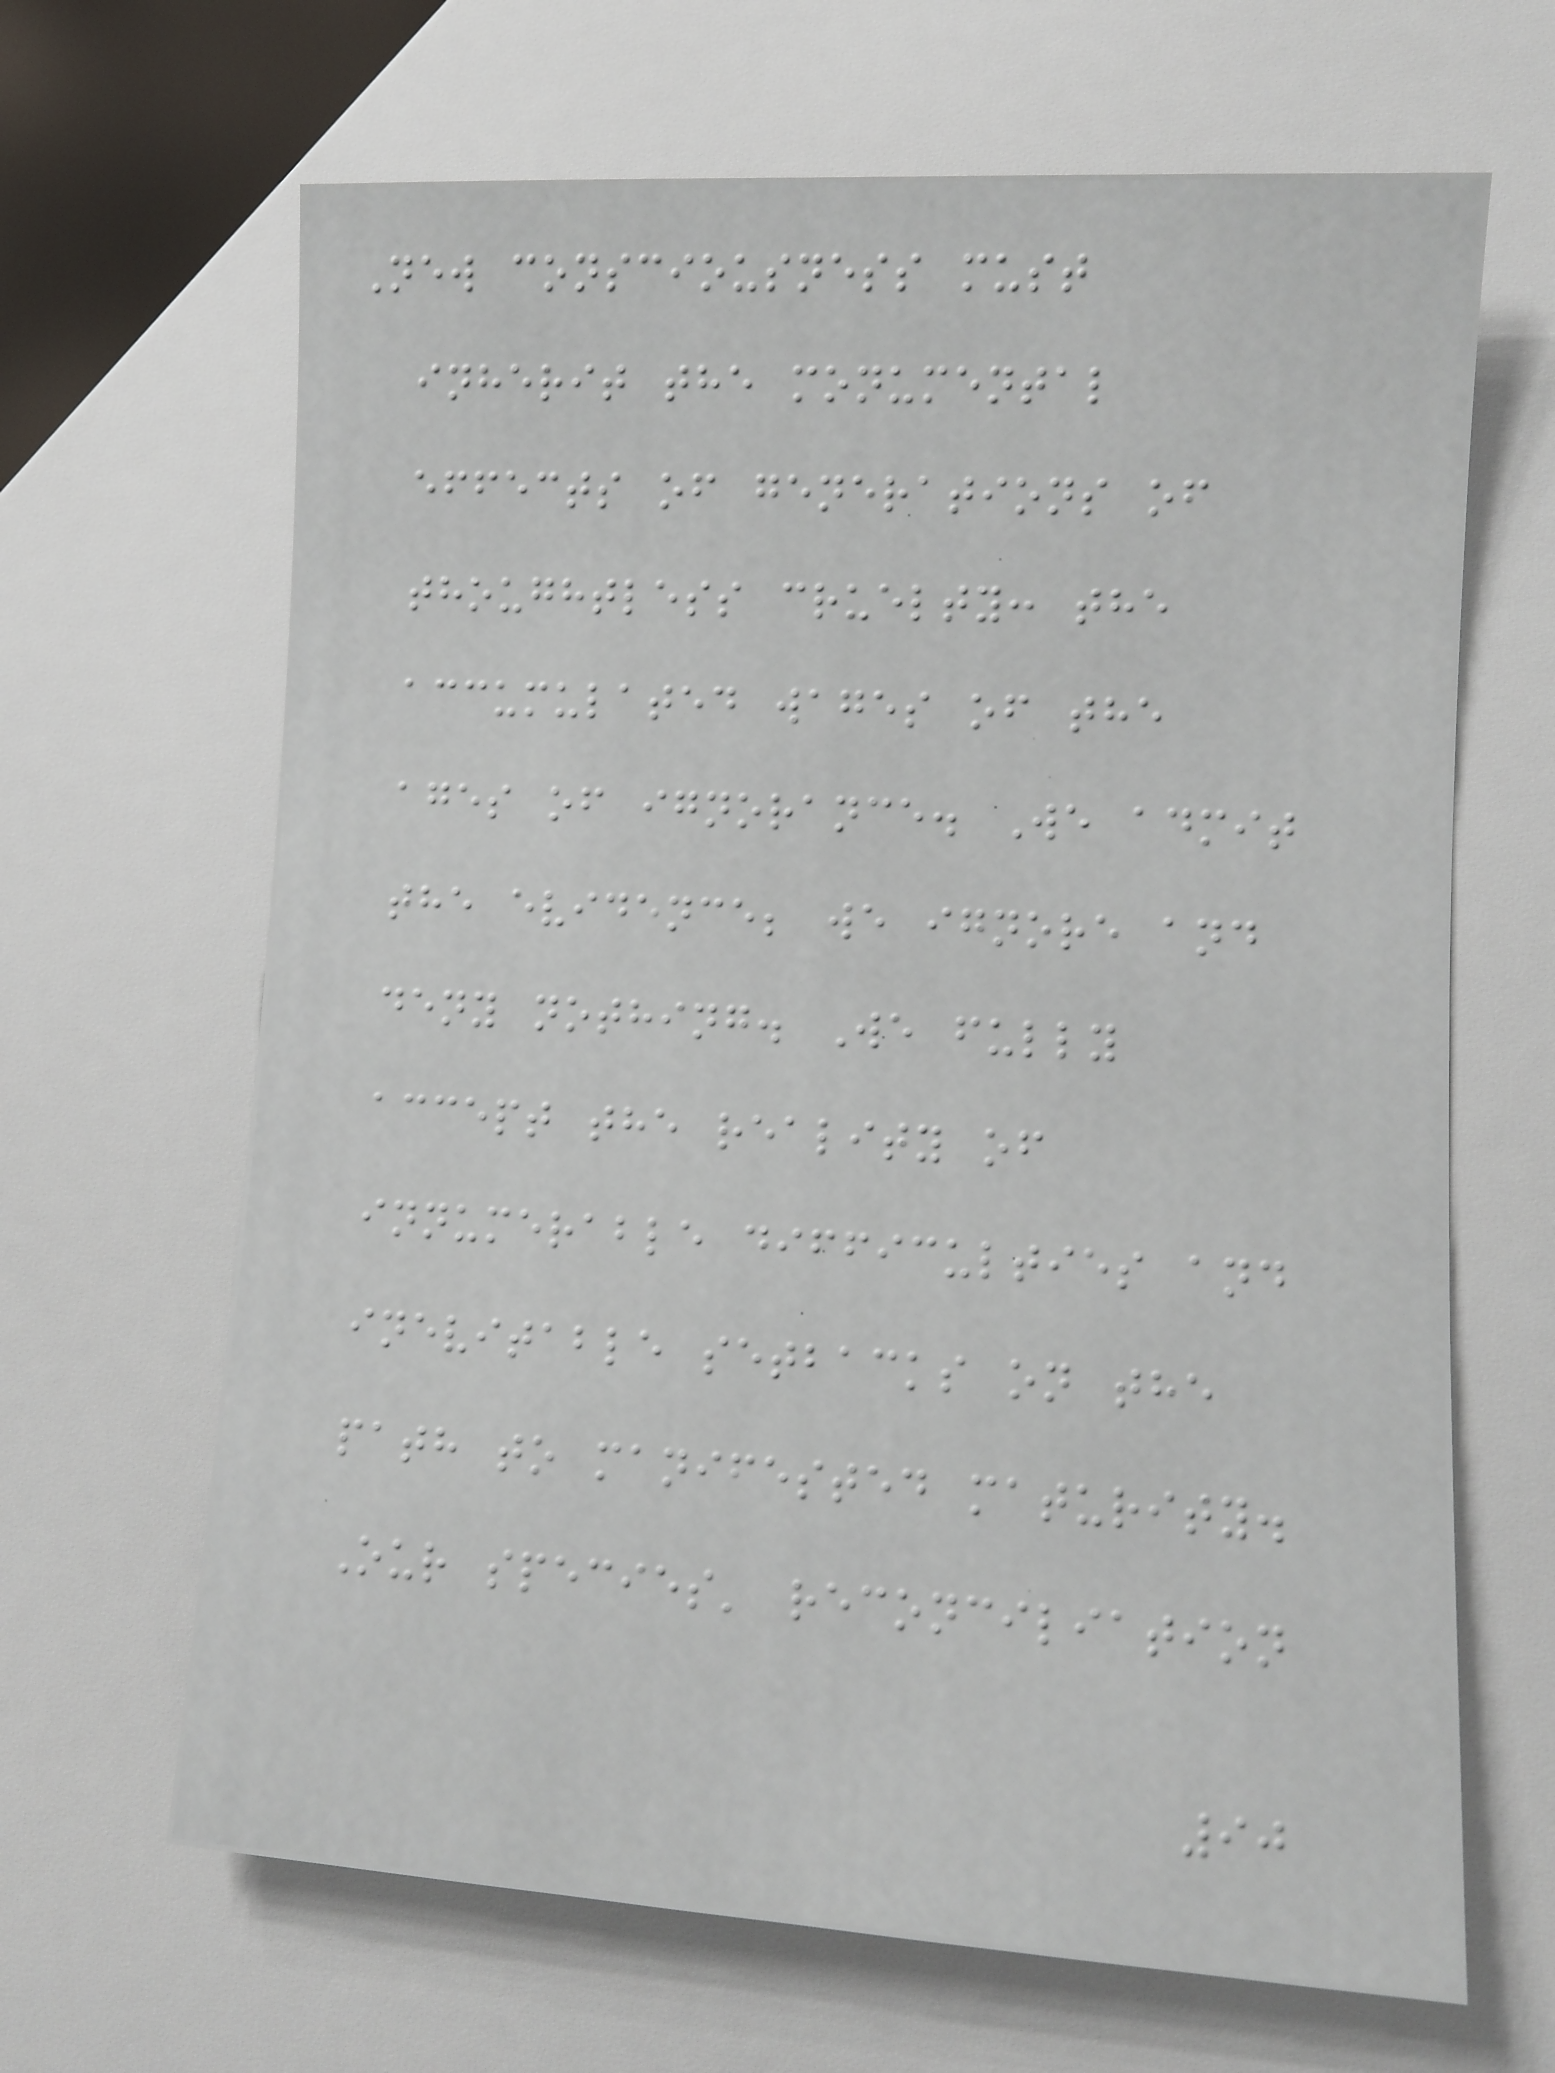New consciousness must
inherit the monumental
effects of generations of
thoughtless cruelty: the
accumulated wages of the
ages of ignorance. We admit
the evidence; we ignore and
deny nothing. We fully
accept the reality of
innumerable difficulties and
inevitable setbacks on the
path to manifested maturity.
Our species' reconciliation
90
